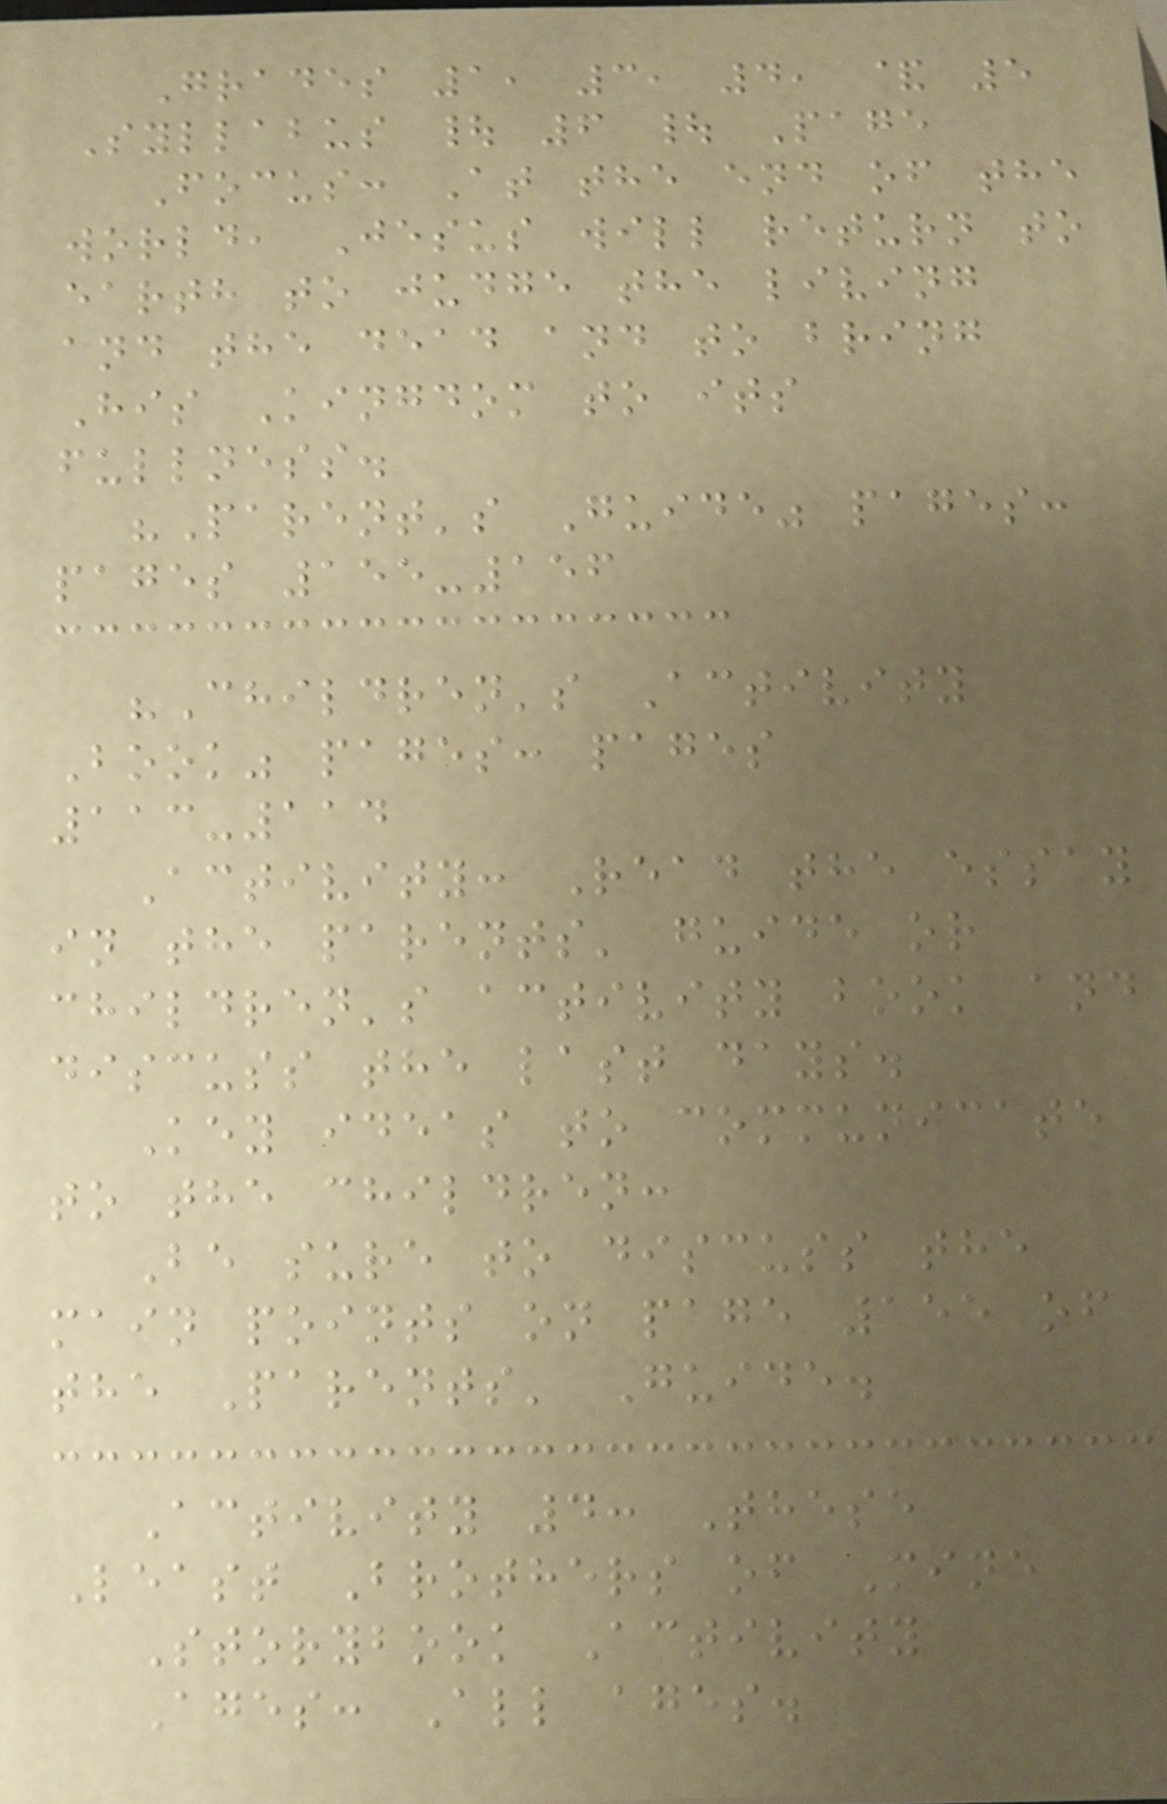Grades 1, 3, 4, & 5
Syllabus | 6 | Page
Focus: At the end of the
world, Jesus will return to
earth to judge the living
and the dead and to bring
His Kingdom to its
fullness.
"Parent's Guide" pages:
pages 155-156
"Children's Activity
Book" pages: pages
113-114
Activity: Read the essay
in the parents' guide or
children's activity book and
discuss the last days.
Key ideas to communicate
to the children:
Be sure to discuss the
main points on page 155 of
the Parents' Guide.
Activity 4: These
Least Brothers of Mine
Storybook Activity
Ages: All ages.
